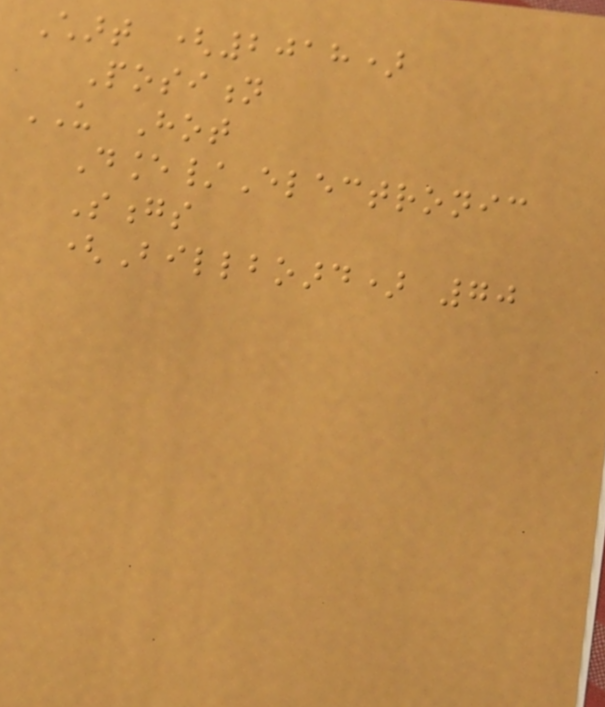Chart (2018)
Position
US Hot
Dance/Electronic
Songs
(Billboard) 70
